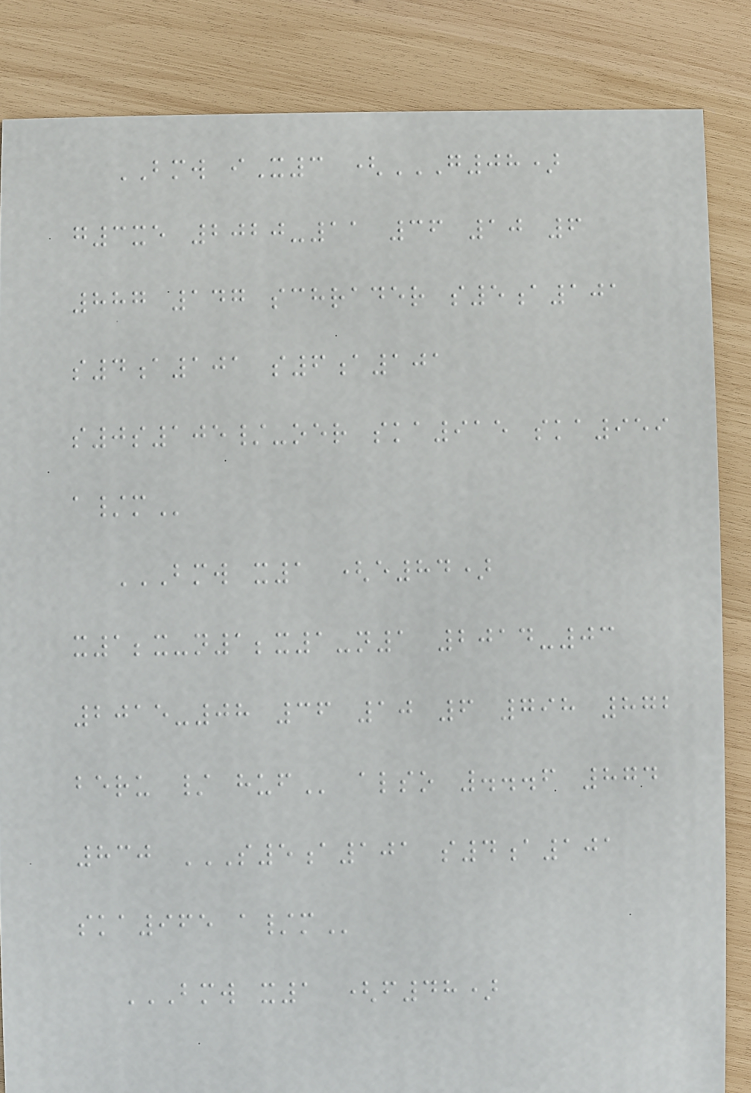BMW iX3 (G08)
G3XE 2020-11 36 10 6
887 147 SCHRADER S5A101
S4A101 S6A101
S0S105/-OER SKA915 SKA959
A/M
BMW X1 (E84)
X1;X-N1;X1-N1 2014-03
2015-08 36 10 6 798 872
BERU / HUF also ...6 874
830 S5A101 S4A101
SKA965 A/M
BMW X1 (F48)
